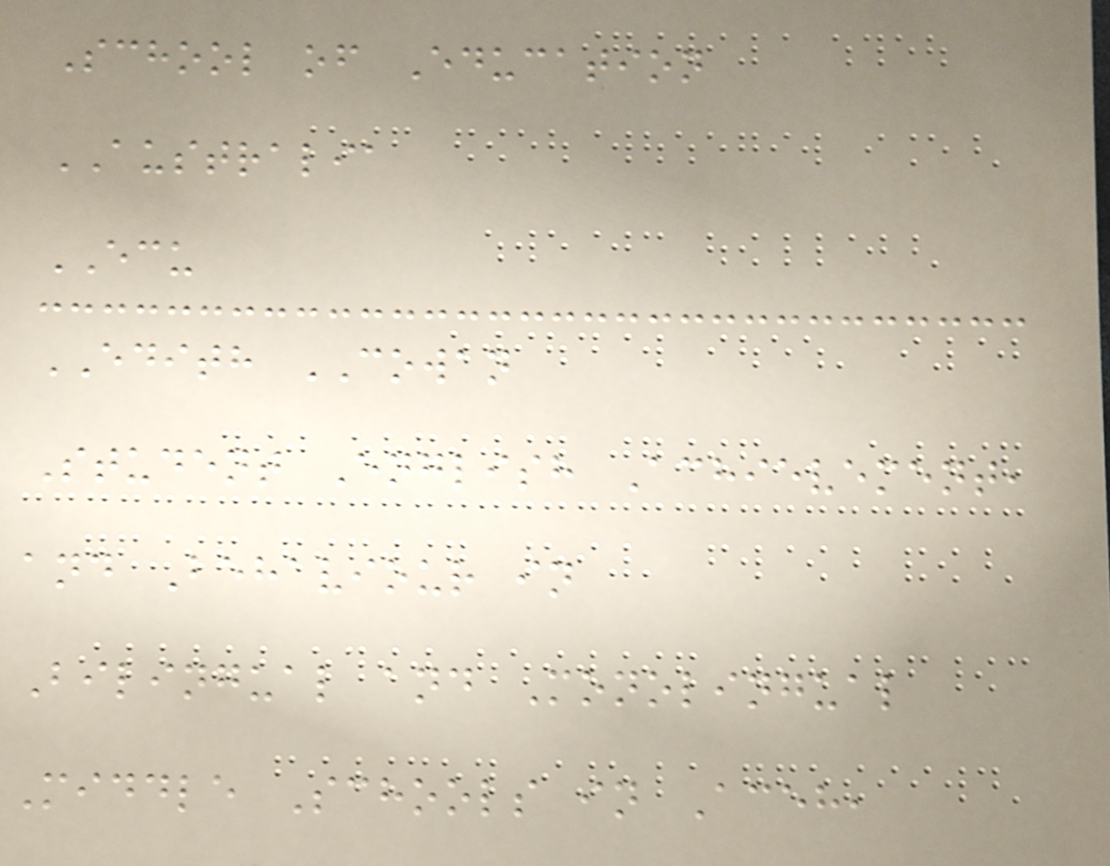School of Education
AUSTRALIA
ECU
EDITH COWAN
Student English Achievement,
and Behaviour in
Bilingual and Monolingual
Middle Schools in Aceh,
